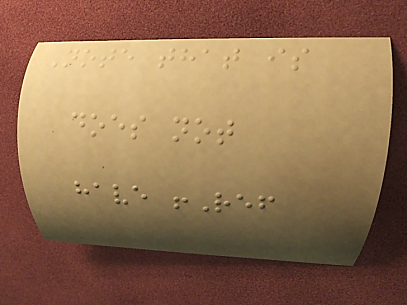Note that is
does not
have !Ref
